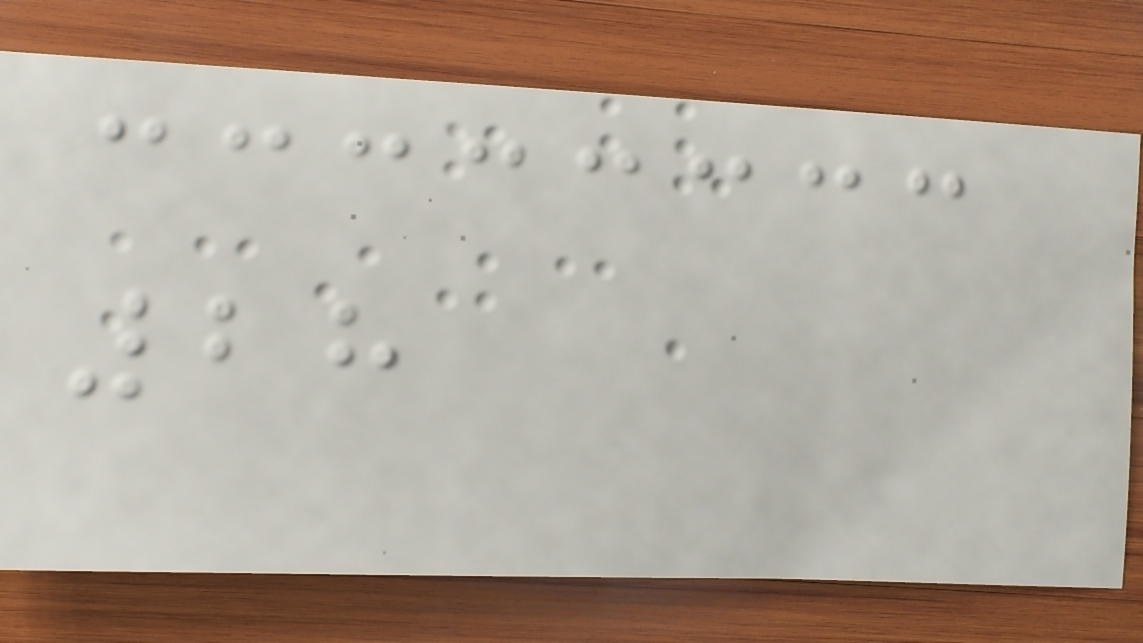28
